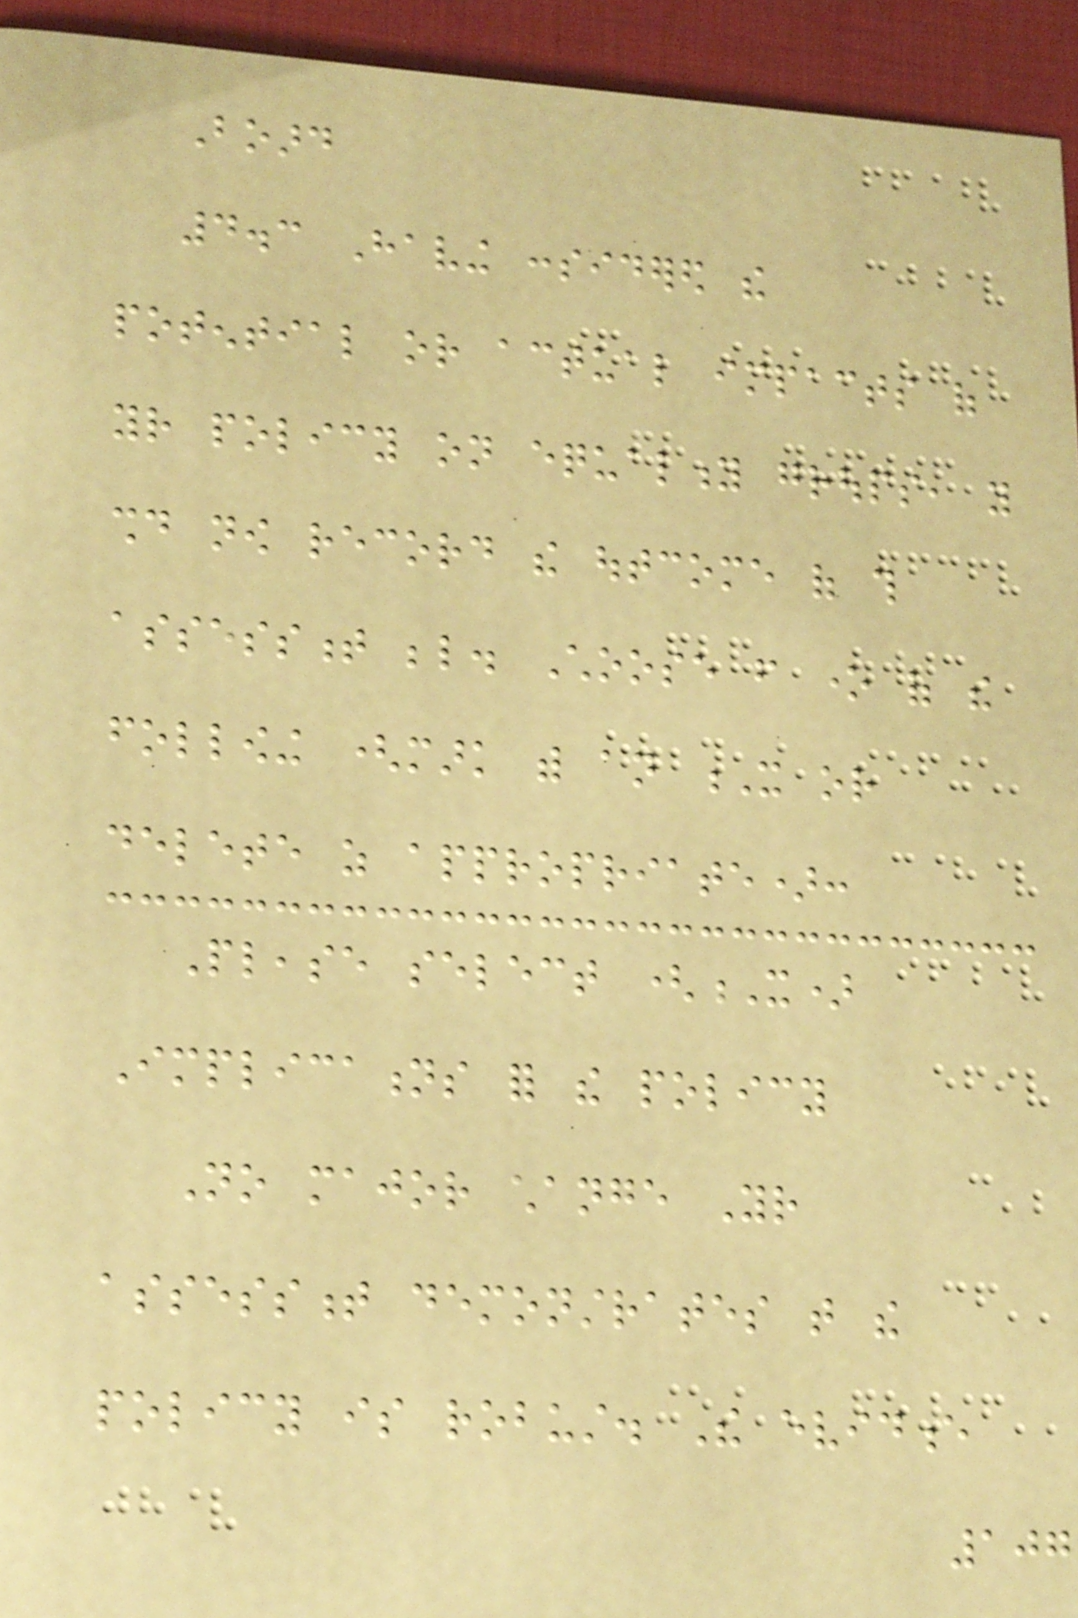Board
4.3 Having considered the
potential or actual impacts of
your policy on equality groups, you
should now record the outcome of this
assessment below. Choose from one of the
following (mark with an X or
delete as appropriate):
Please select (X)
Implications for the policy
No major change Your
assessment demonstrates that the
policy is robust. The evidence
107
